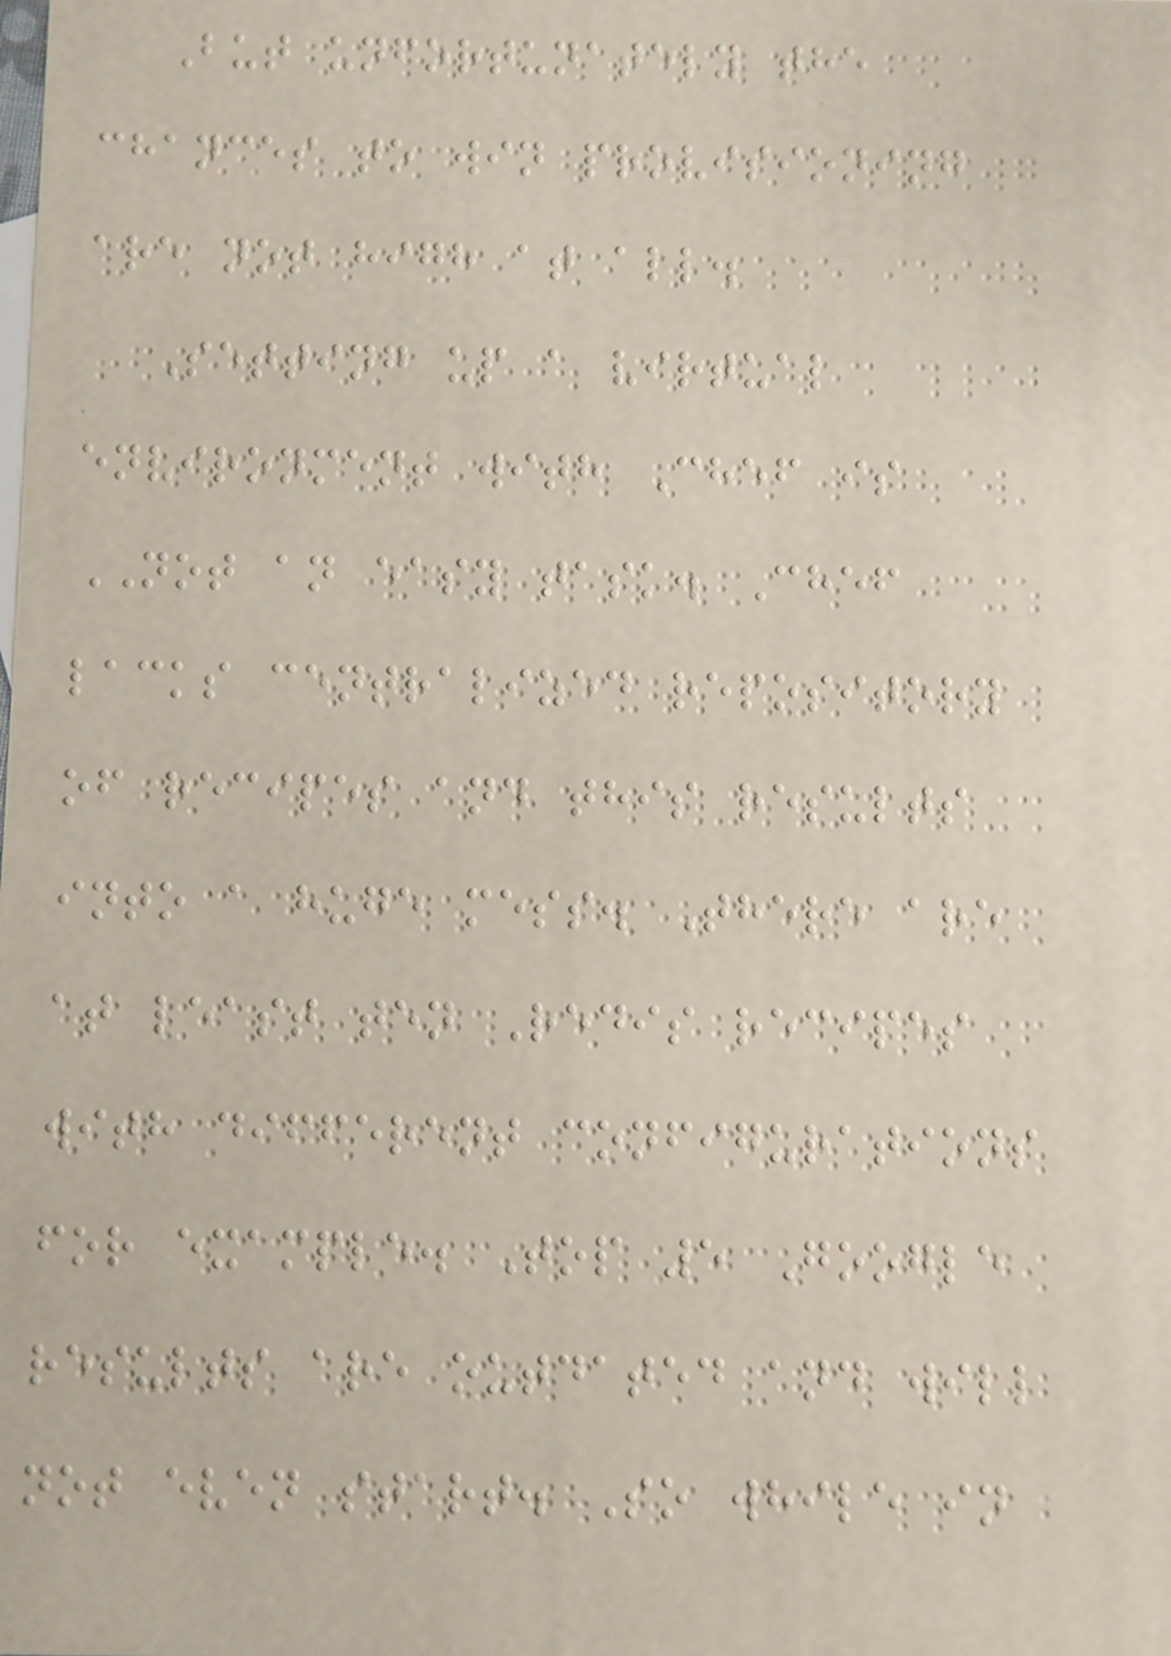But unfortunately the
chances to win provisioning
are not high at all.
Setting up a virtual
environment with Chef is
NOT an easy task. Chef
lacks centralized repository
of recipes and this results
into a huge mess. There are
at least ten Redis recipes
with different configurations
for example. Top 5 Google
results are outdated and will
not even start. So while in
